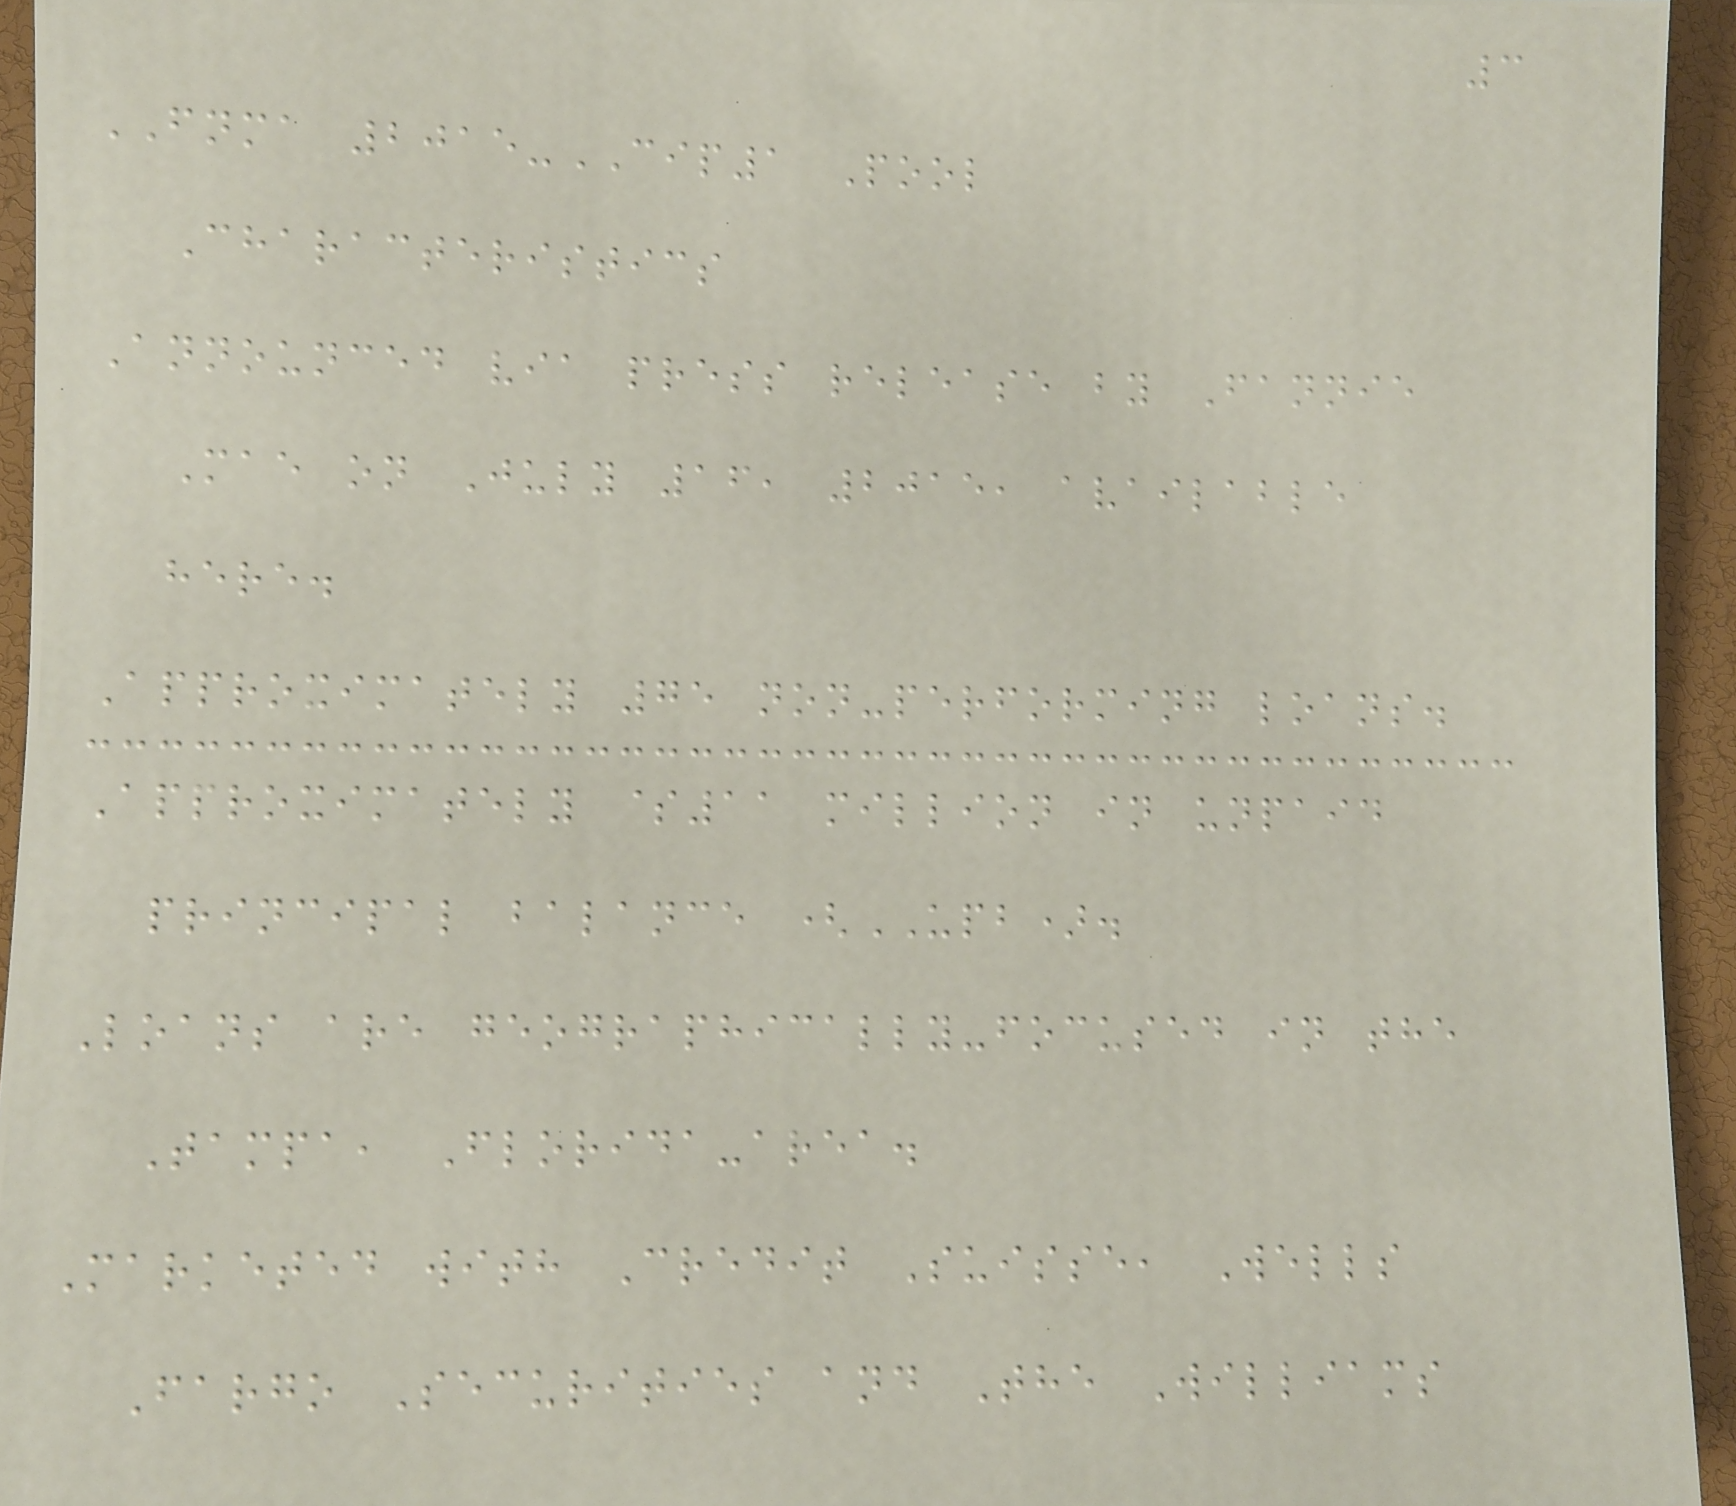3
FNMA 2015-CIP1 Pool
Characteristics
Announced via press release by Fannie
Mae on July 16, 2015, available
here.
Approximately 75 non-performing loans.
Approximately $11 million in unpaid
principal balance (UPB).
Loans are geographically-focused in the
Tampa, Florida-area.
Marketed with Credit Suisse, Wells
Fargo Securities and The Williams
